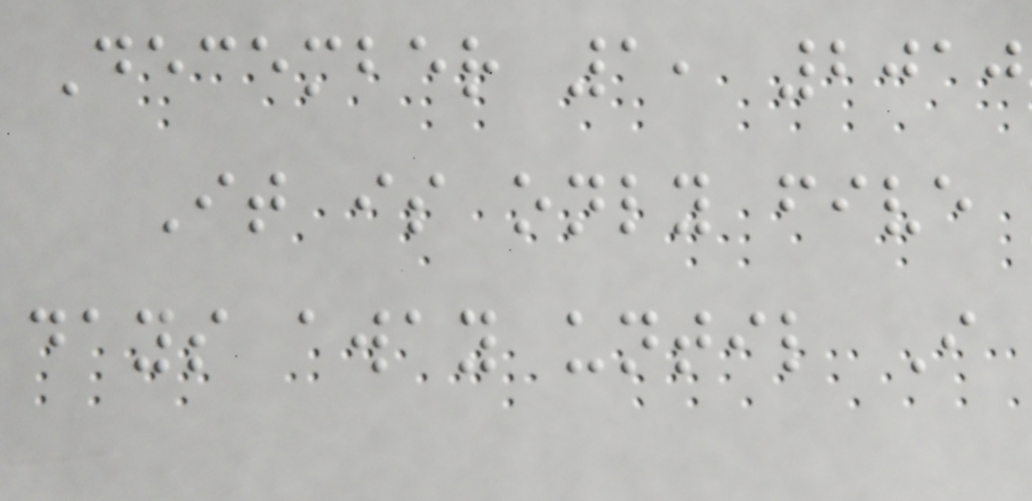December 1, 2010
It is only five
days away until I
